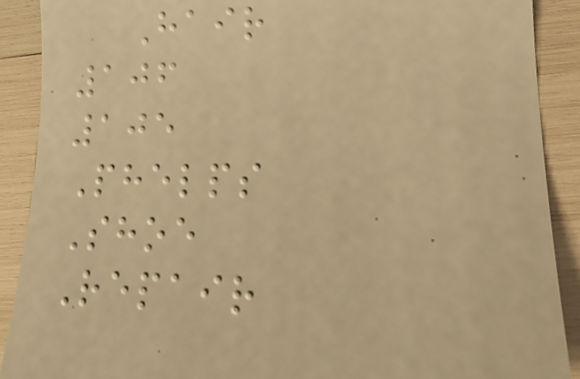Hair
106
105
Phelps
Shoe
Repair
